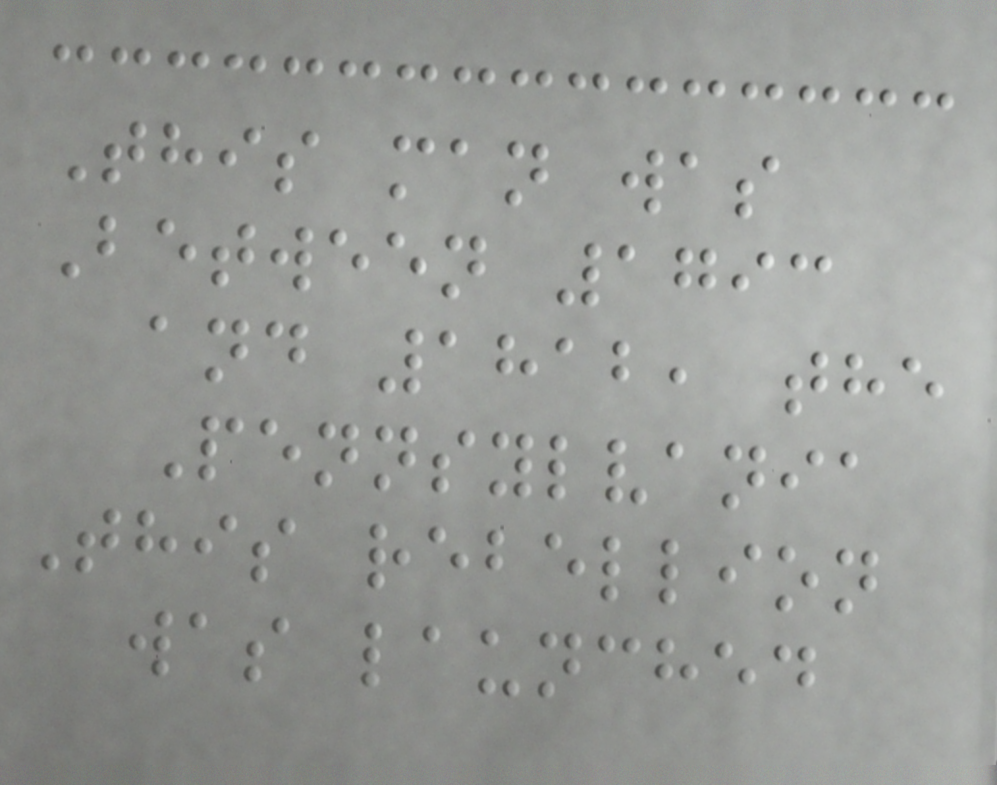This man was
Between 1793
and 1812, the
Pennsylvania
This rebellion
was launched
